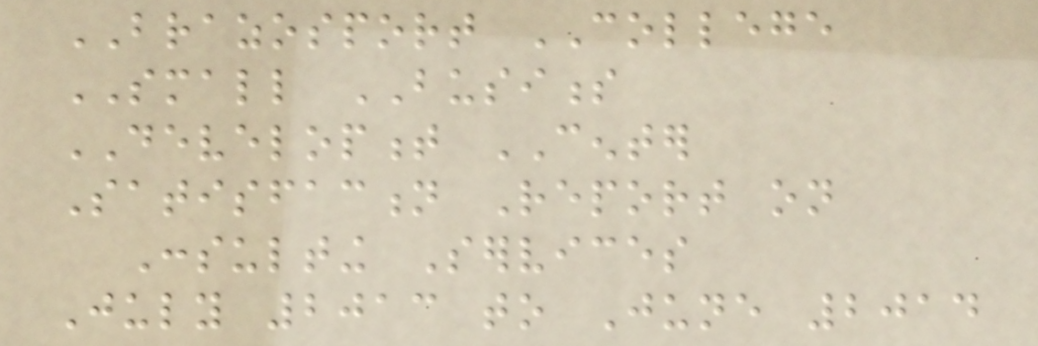BRAZOSPORT COLLEGE
SMALL BUSINESS
DEVELOPMENT CENTER
Satisfaction Report on
Consulting Services
July 2013 to June 2014
